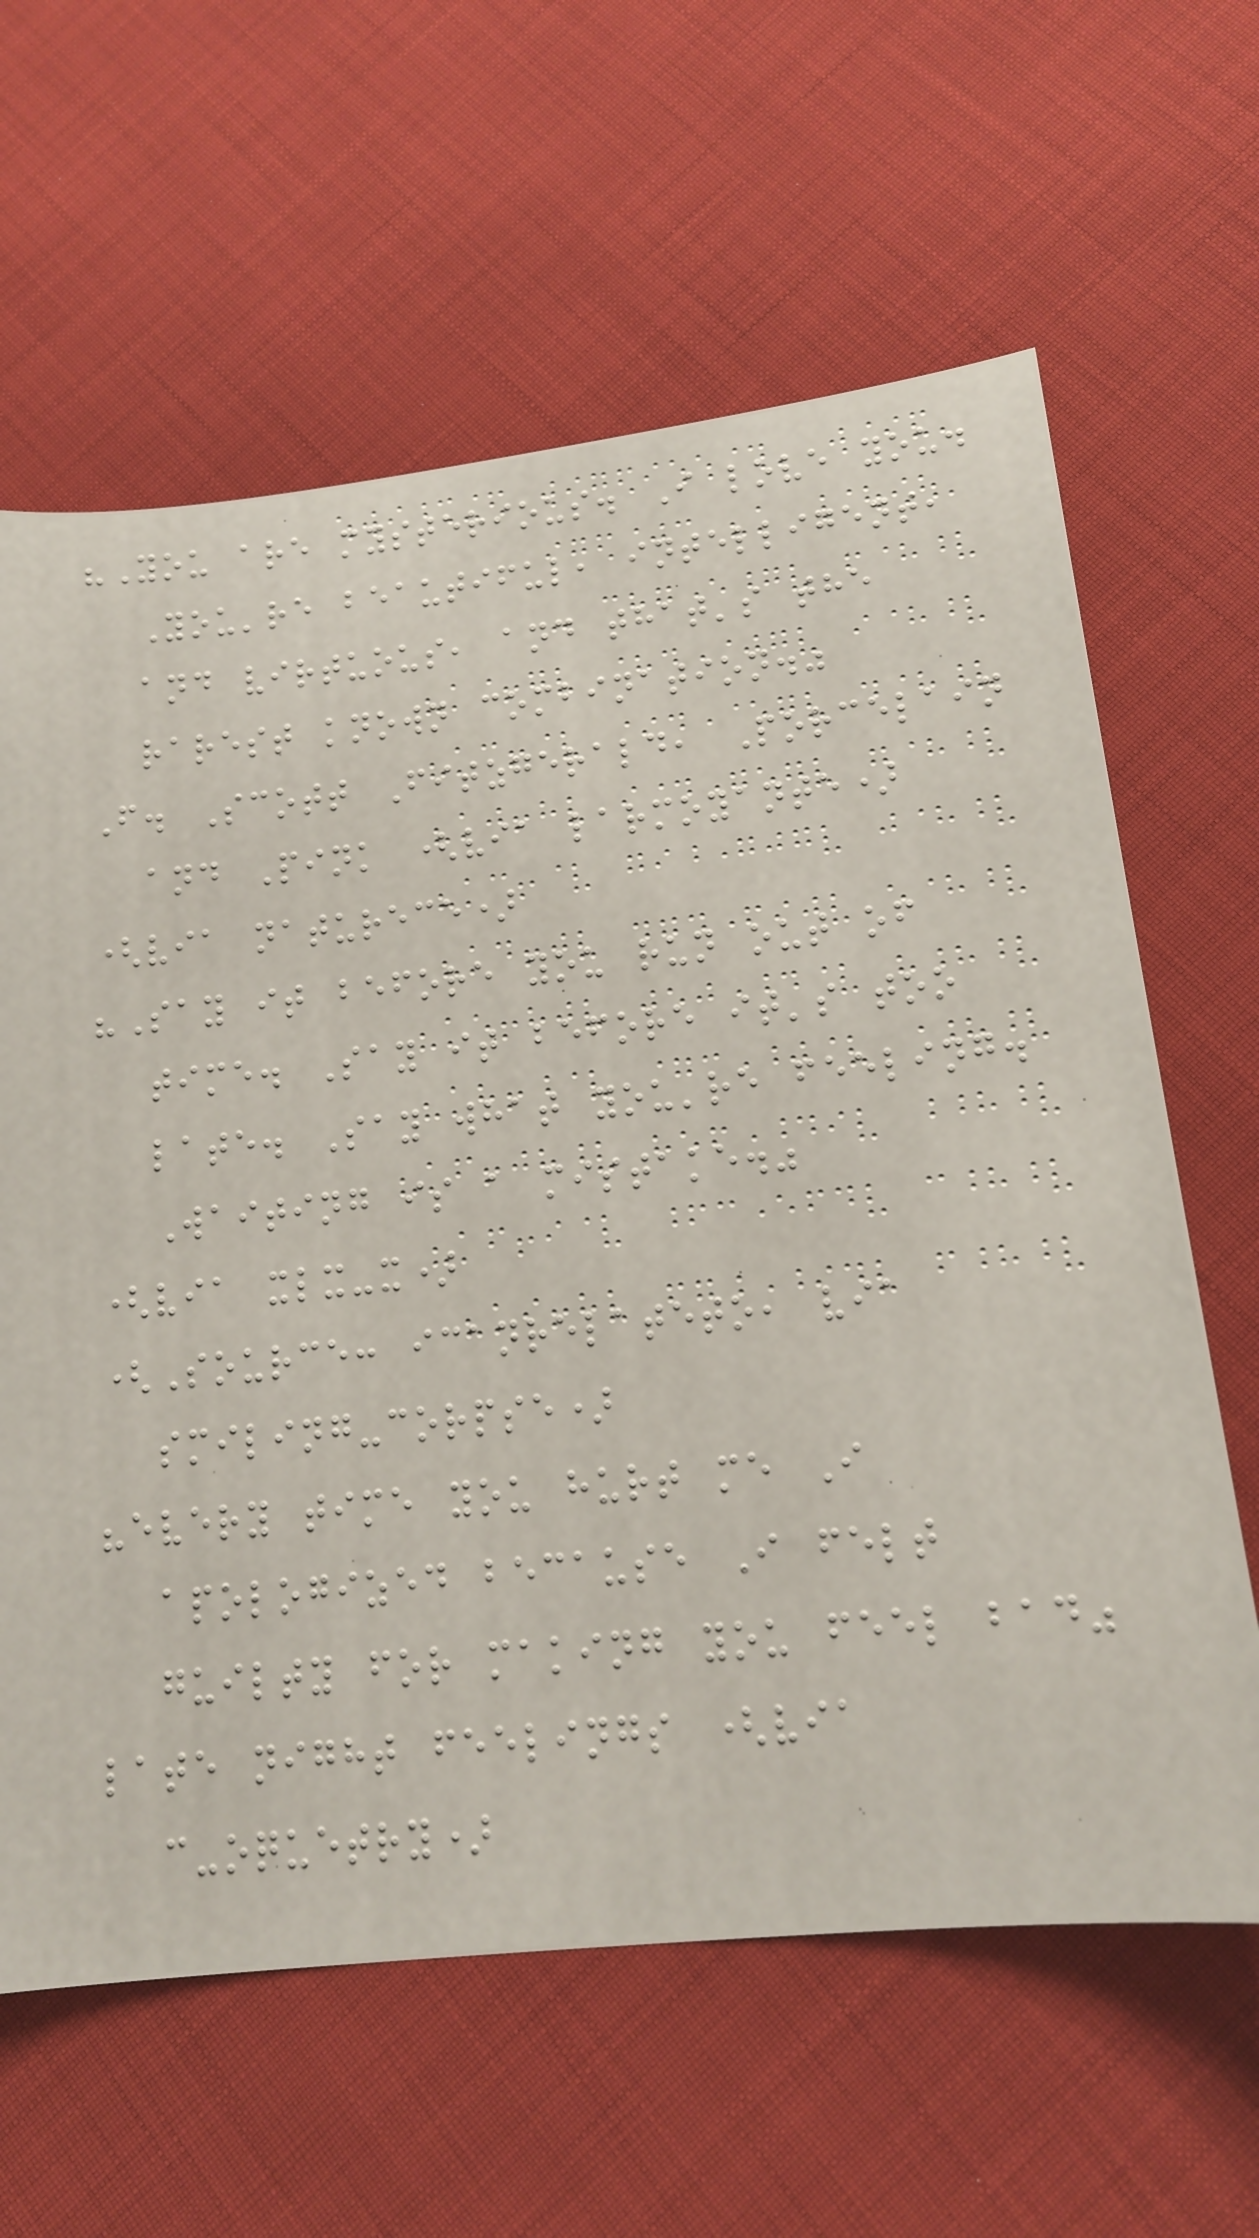"You are mysterious. I love you.
You're beautiful, intelligent,
and virtuous, and that's the
rarest known combination."
F. Scott Fitzgerald, Porcelain
and Pink (via larmoyante)
(via naturece)
"Say it before you run out of
time. Say it before it's too
late. Say what you're feeling.
Waiting is a mistake."
(via xlx-x)
(Source: icanrelateto, via
smiling-corpse)
"every time you hurt me I
apologized because I felt
guilty for making you feel bad"
late night feelings (via
c-oquetry)
